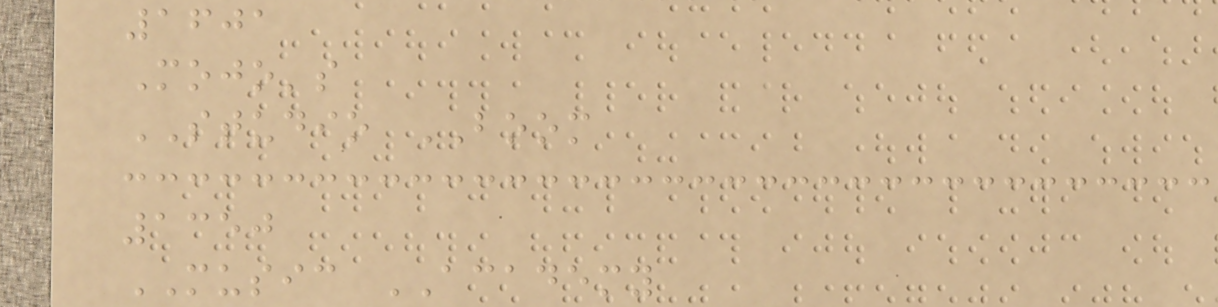1601
Mojo's
STUDIO BOOM
1350
MUSIC ACADEMY
